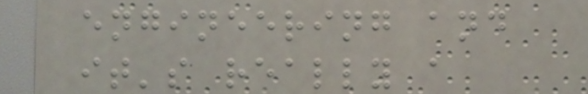engineering and
it's really a
